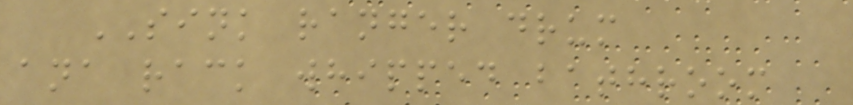SINK ranger drum
ana rack whipped bathroom
